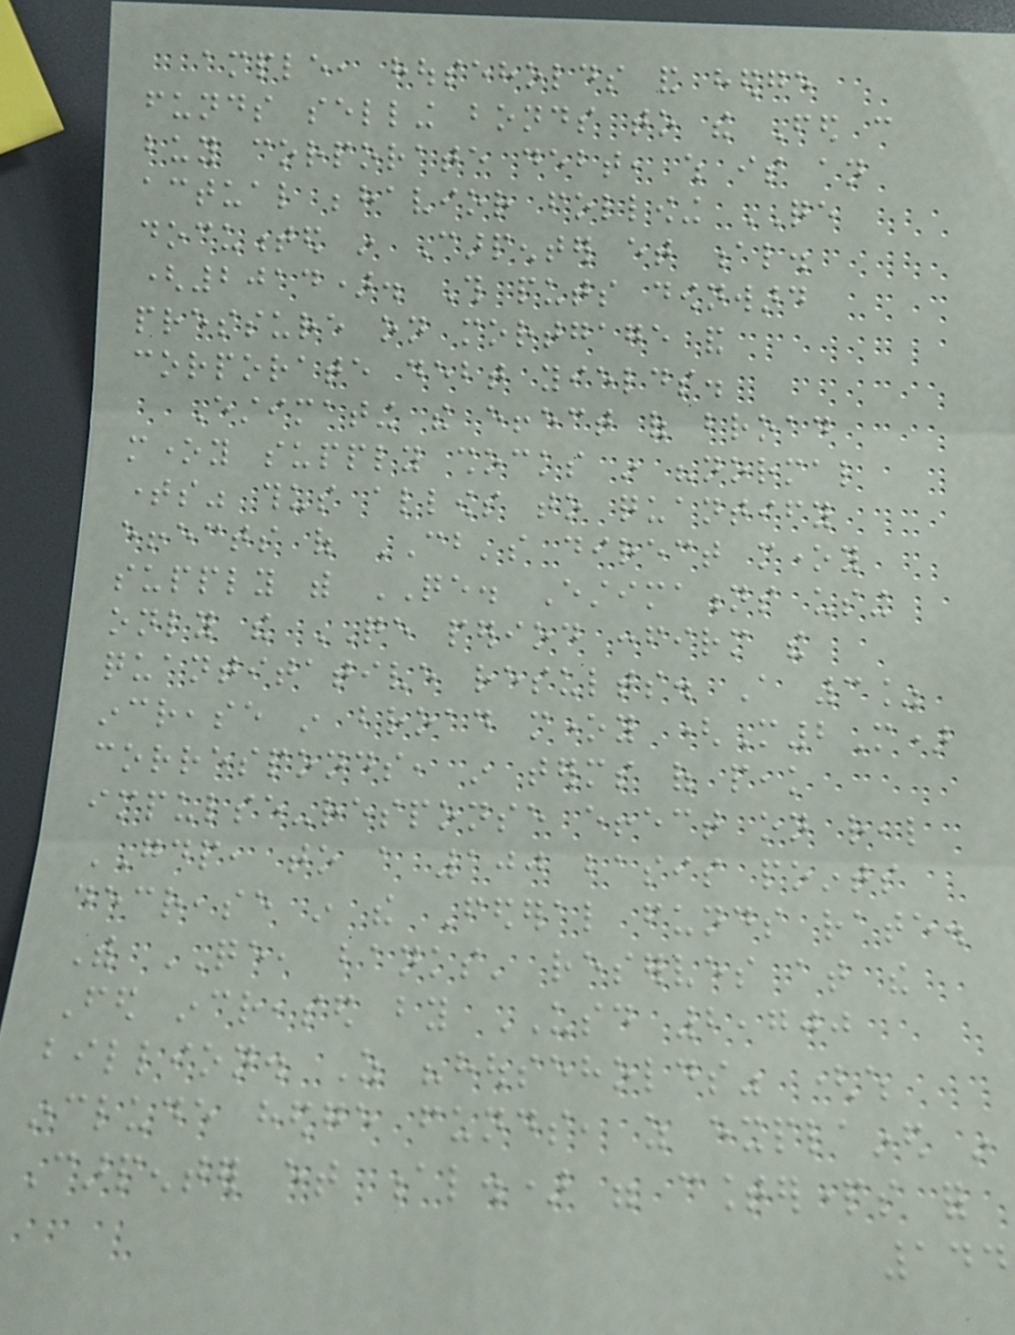ample, households and hedge
funds selling bonds to the Fed can
buy corporate debt, which is an
actual behavior following QE
documented in Carpenter et al.
(2014). This puts downward
pressure on mortgage and
corporate debt yields.
Estimating the effect of broad
money supply shocks in "normal
times" thus allows to quantify
effects of CB's direct money
supply with QE. Estimations using
only the QE period confirm the
quantitative results. A 3%
increase in broad money (M2M)
corresponds, in terms of peak
impulse-response effect on real
GDP, to a 100 basis points
decrease in the Federal funds rate.
With QE, banks' reserves at the
Fed increased by USD 2,700
billion. As "households" (which
include hedge funds, as explained in
Carpenter et al.) were counterparts for
144
